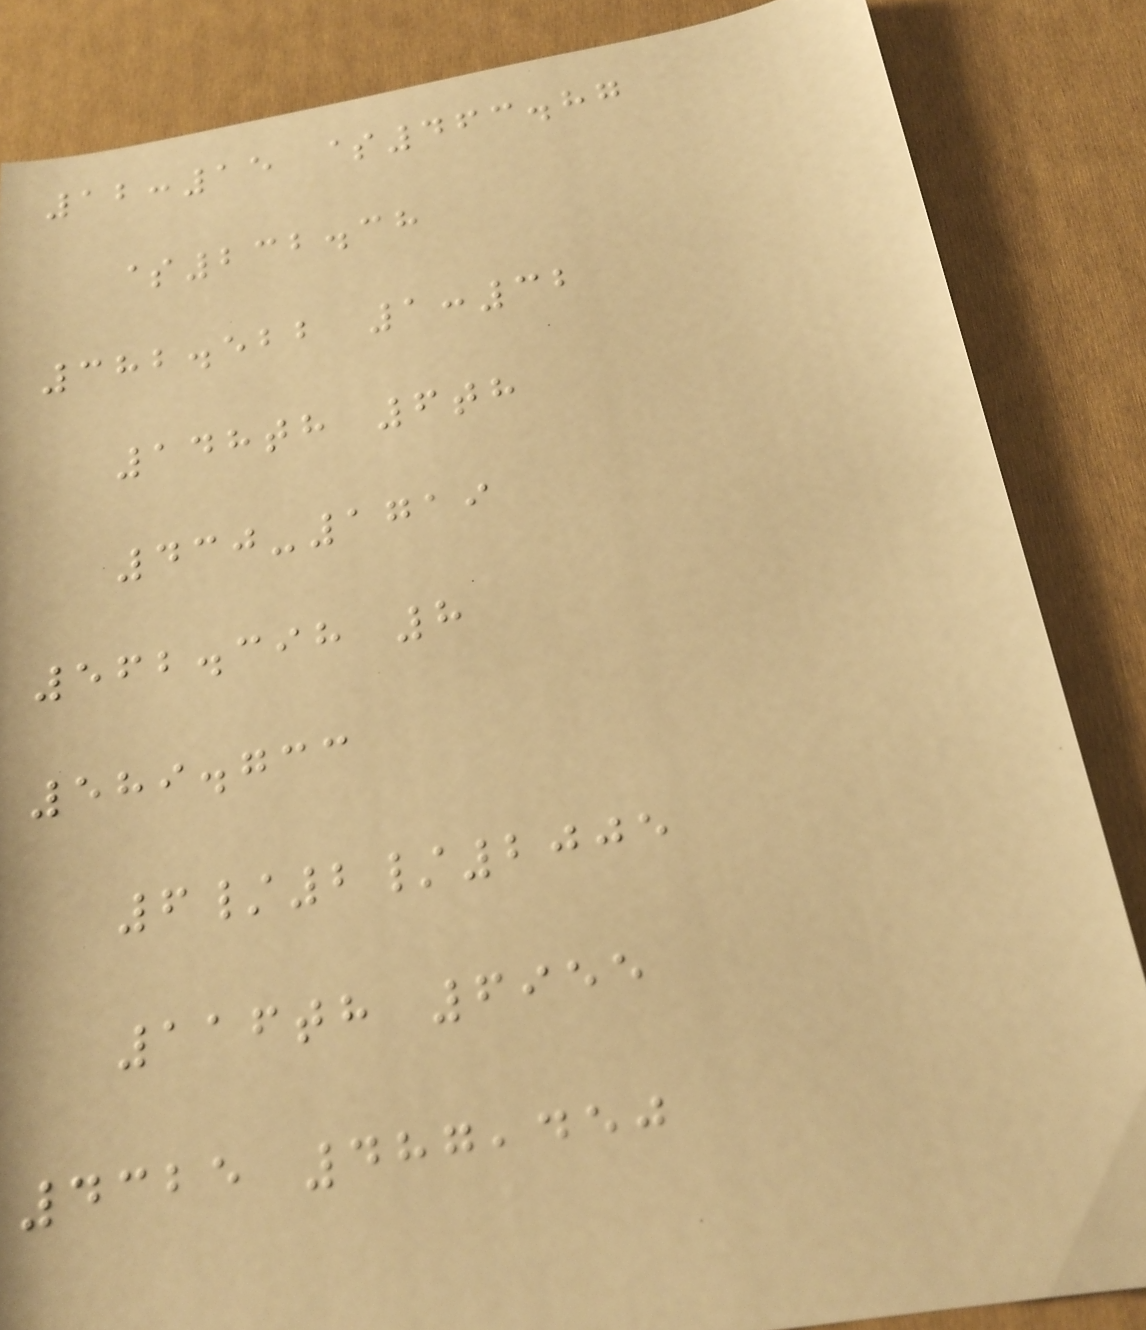12:15 $463.87
$232.38
382.522 1:32
148th 6th
430-1719
562.398 8
589.733
6/2/2005
116th 6955
4325 487,450
